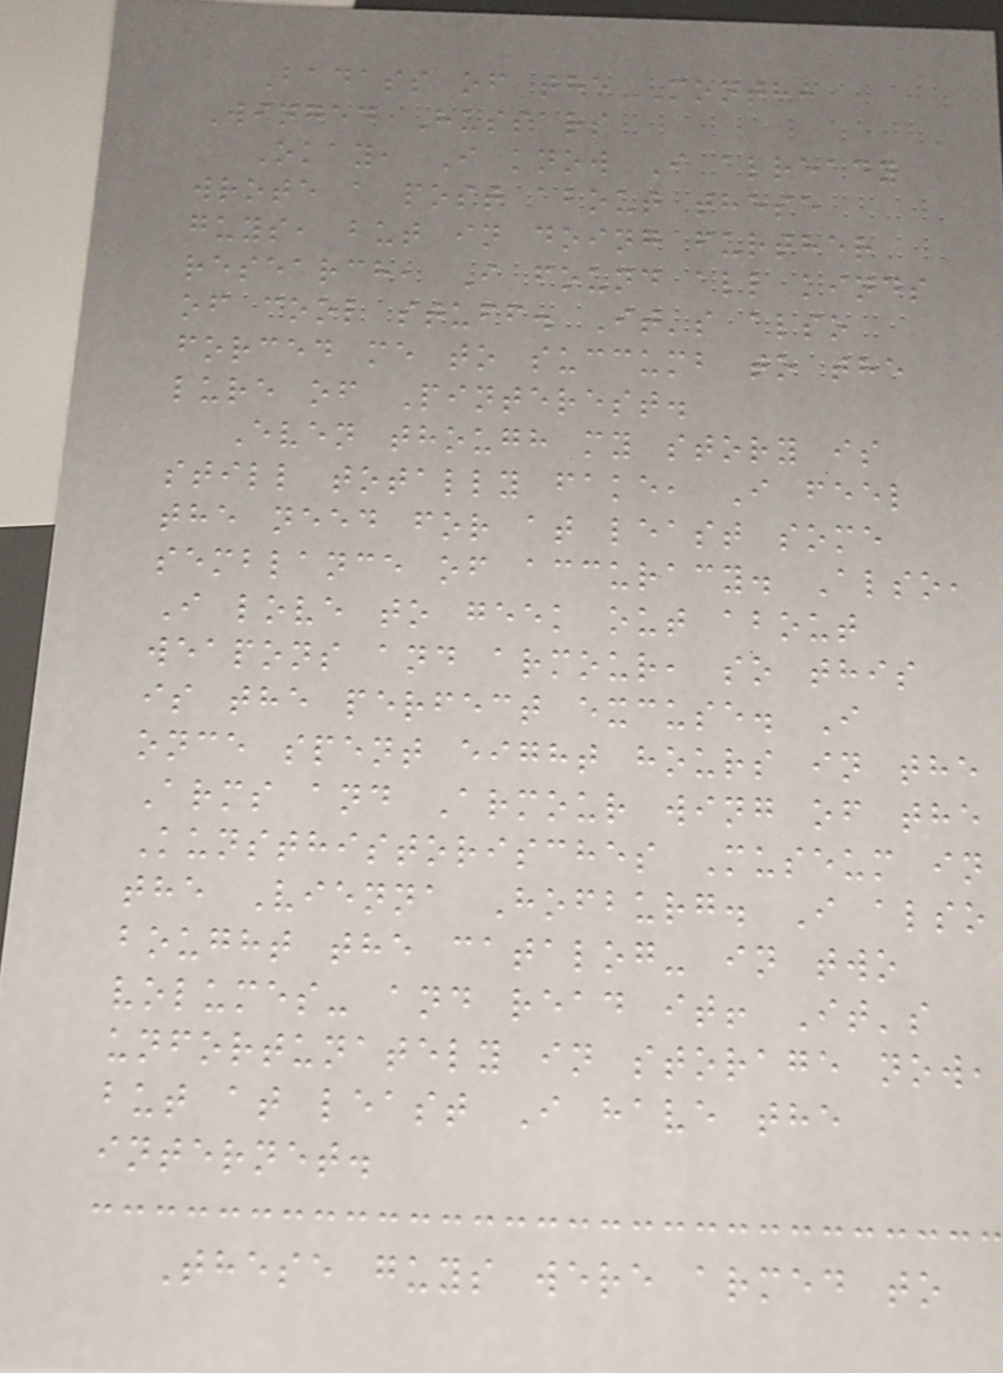Badass of the Month:
Winged Hussars
Okay, I know I already
wrote a post about these
guys, but in doing further
research, I found all kinds
of cool stuff. It's also
forced me to succumb to the
lure of Pinterest.
Even though my story is
still totally fake, I feel
the need for at least some
semblance of accuracy. Also,
I love to geek out about
weapons and armour, so this
is the perfect excuse. I
once spent eight hours in the
Arms and Armour wing of the
Kunsthistorisches Museum in
the Vienna Hofburg. I also
bought the catalog- in two
volumes- and read it! It's
unfortunately in storage now,
but at least I have the
internet.
These guys were armed to
